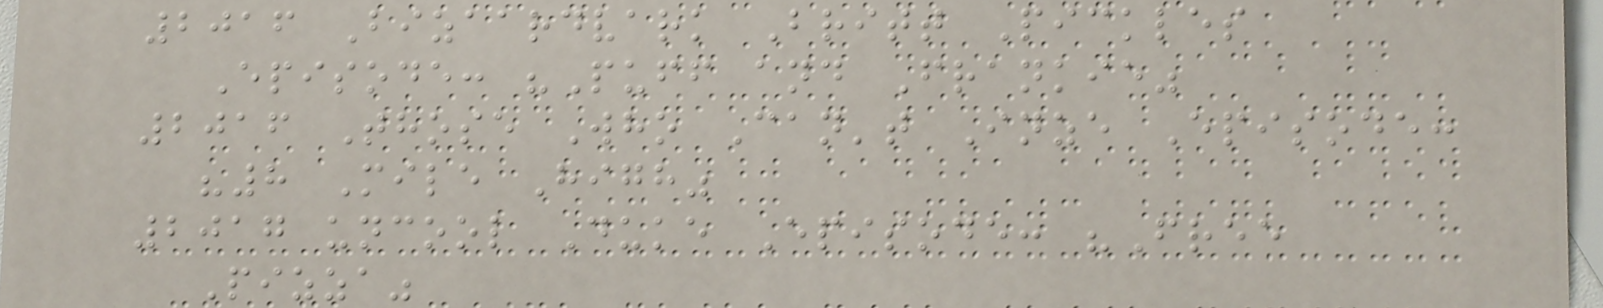2016 Bizaardvark Britt Pickles
Episode: "Puff and Frankie"
2016 Those Who Can't Inze Episode:
"8 Mile High"
2017 uncool Duke Episode: "Free
Pizza"
